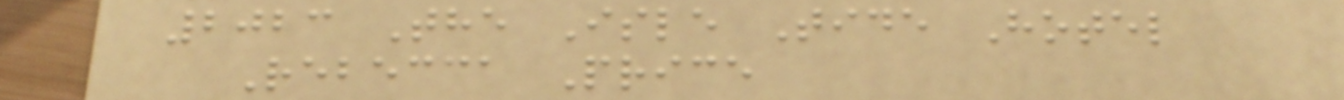2023 The Isle Tide Hotel
Rebecca Price
